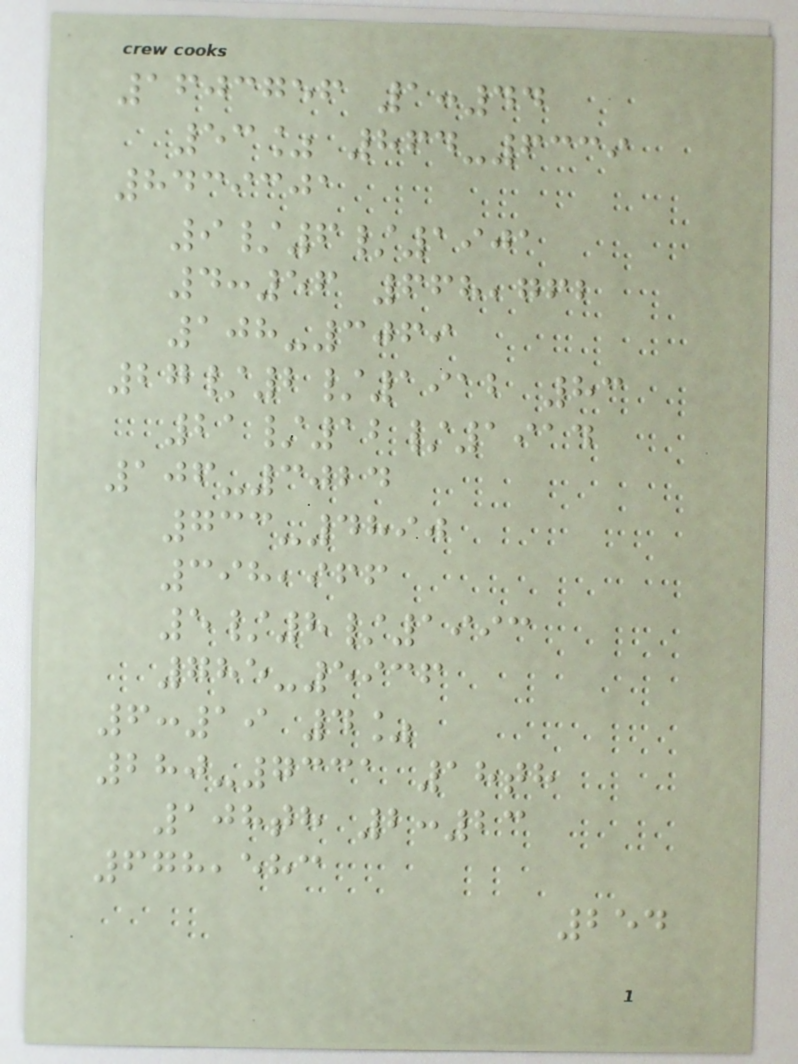1603756 1:44
53% 864-6339
8439301
9/6/1901
4:56 668,762
108-3069
27/2/1912 83
21/12/1914
106-3024
733-4890
398,966
5/8/1993
785-5936
6:19 4%
280-7331 18th
108th 2:23
678,583
254
